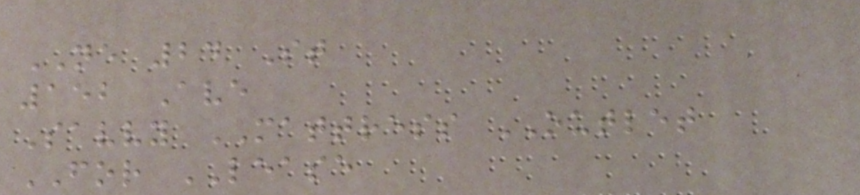NE 24 St
152 Ave
Savvy MATTRESS OUTLET
FOR LEASE
